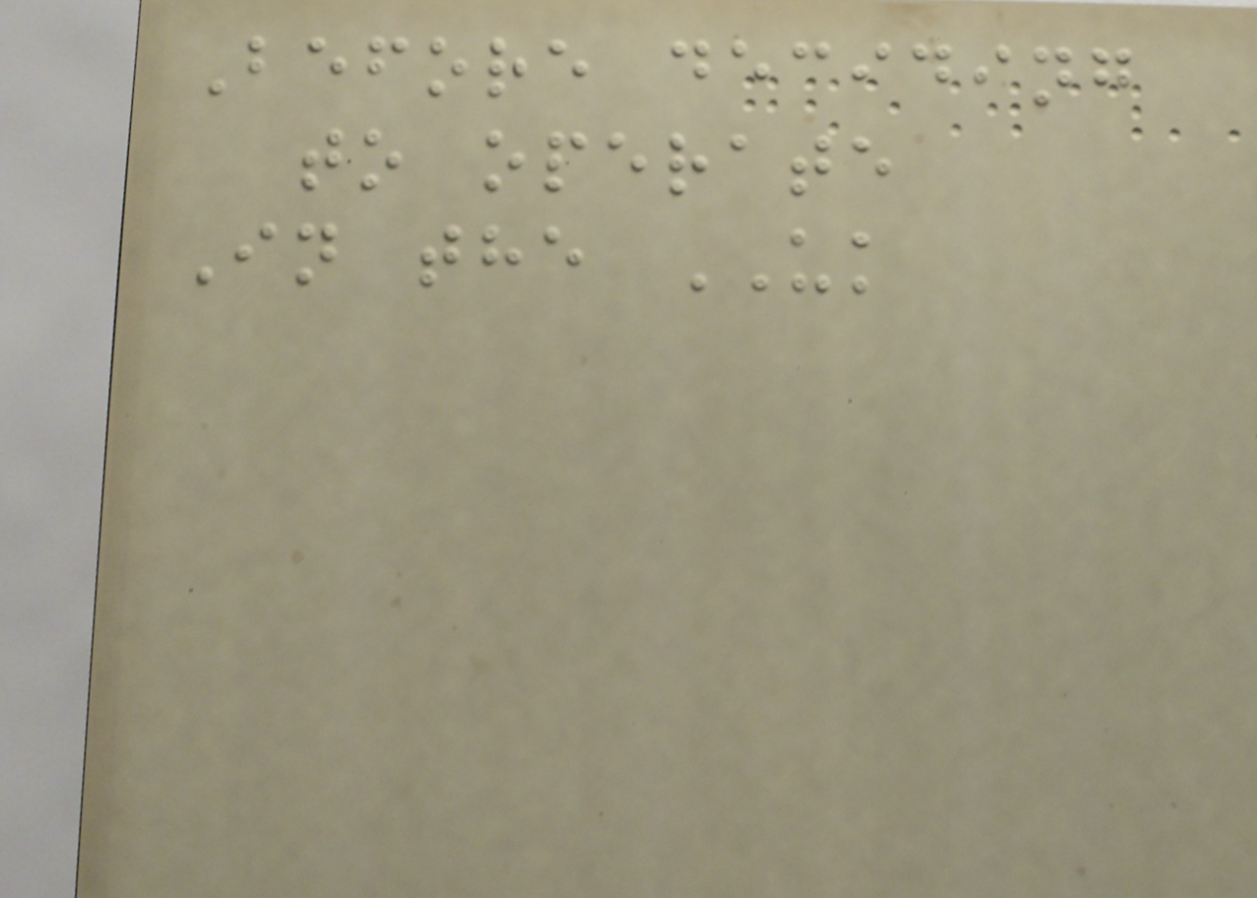Before deciding
to operate
In the UK
